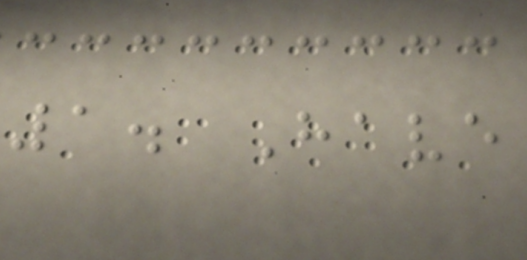1. Have
